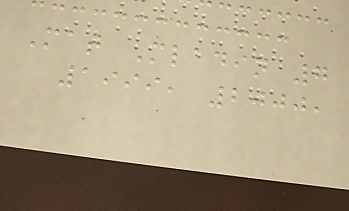Mat Mladin 7
1999, 2000,
